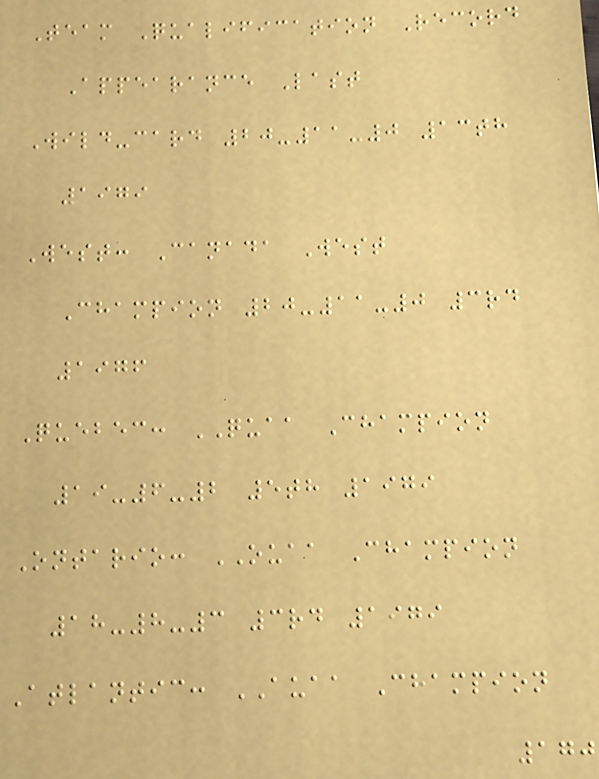Team Qualification Record
Appearance Last
Wild-card 20-11-0 13th
1979
West: Canada West
Champion 20-11-0 3rd
1976
Quebec: QUAA Champion
19-6-2 5th 1979
Ontario: OUAA Champion
18-8-3 3rd 1979
Atlantic: AUAA Champion
170
